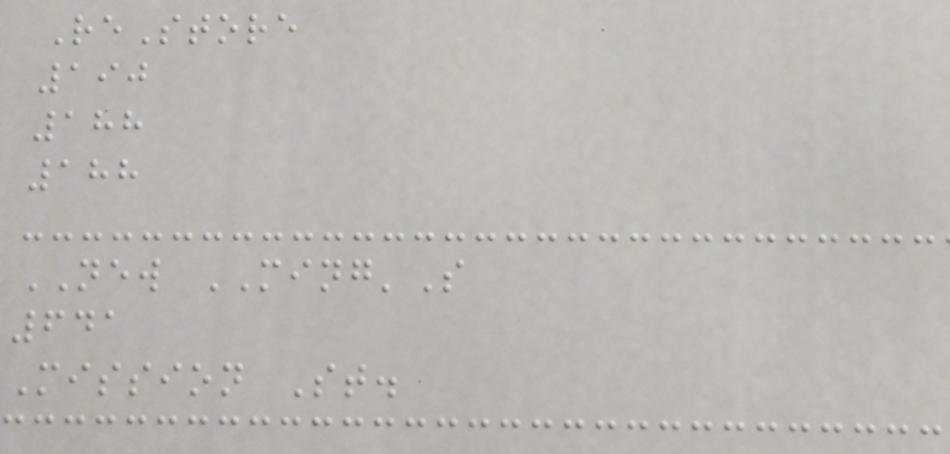ReStore
190
188
188
NEW MING'S
641
Mission St.
